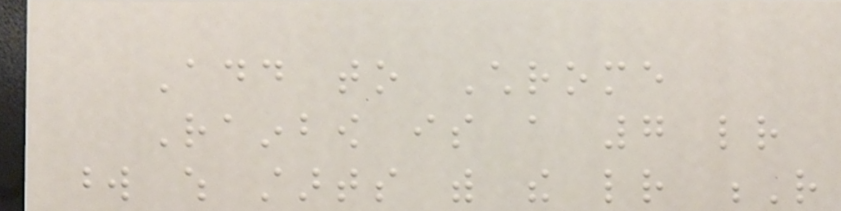Add to Chrome
Rainbow is a 7 letter
word which starts with the letter R
